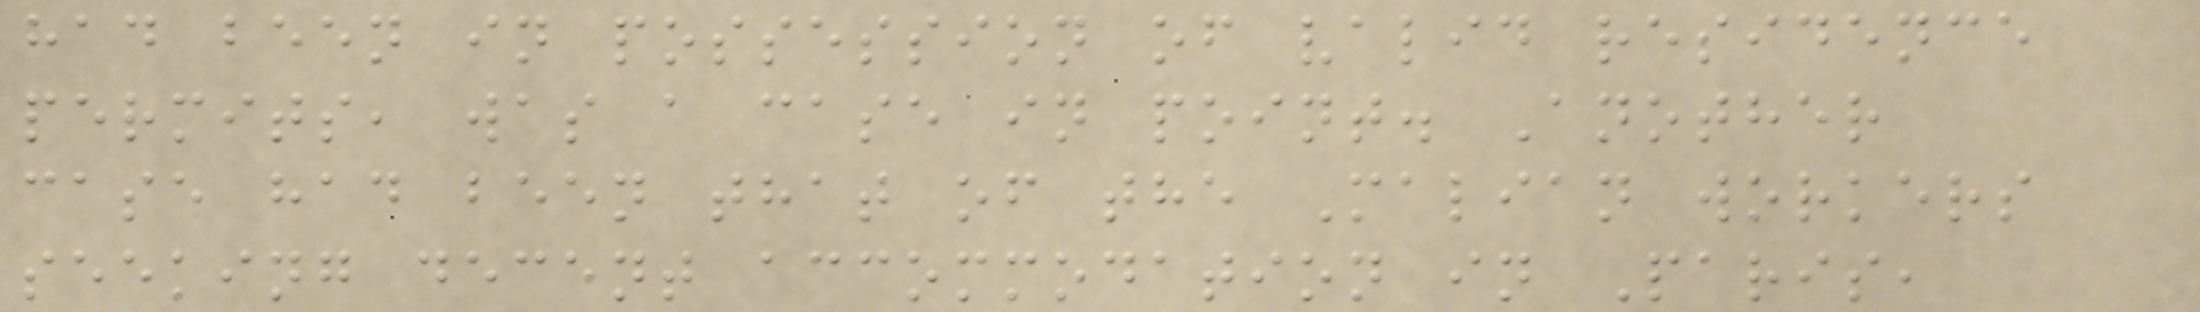had been in possession of valid residence
permits, was a case in point. Another
case had been that of the Malian workers
seeking decent accommodation in Paris,
